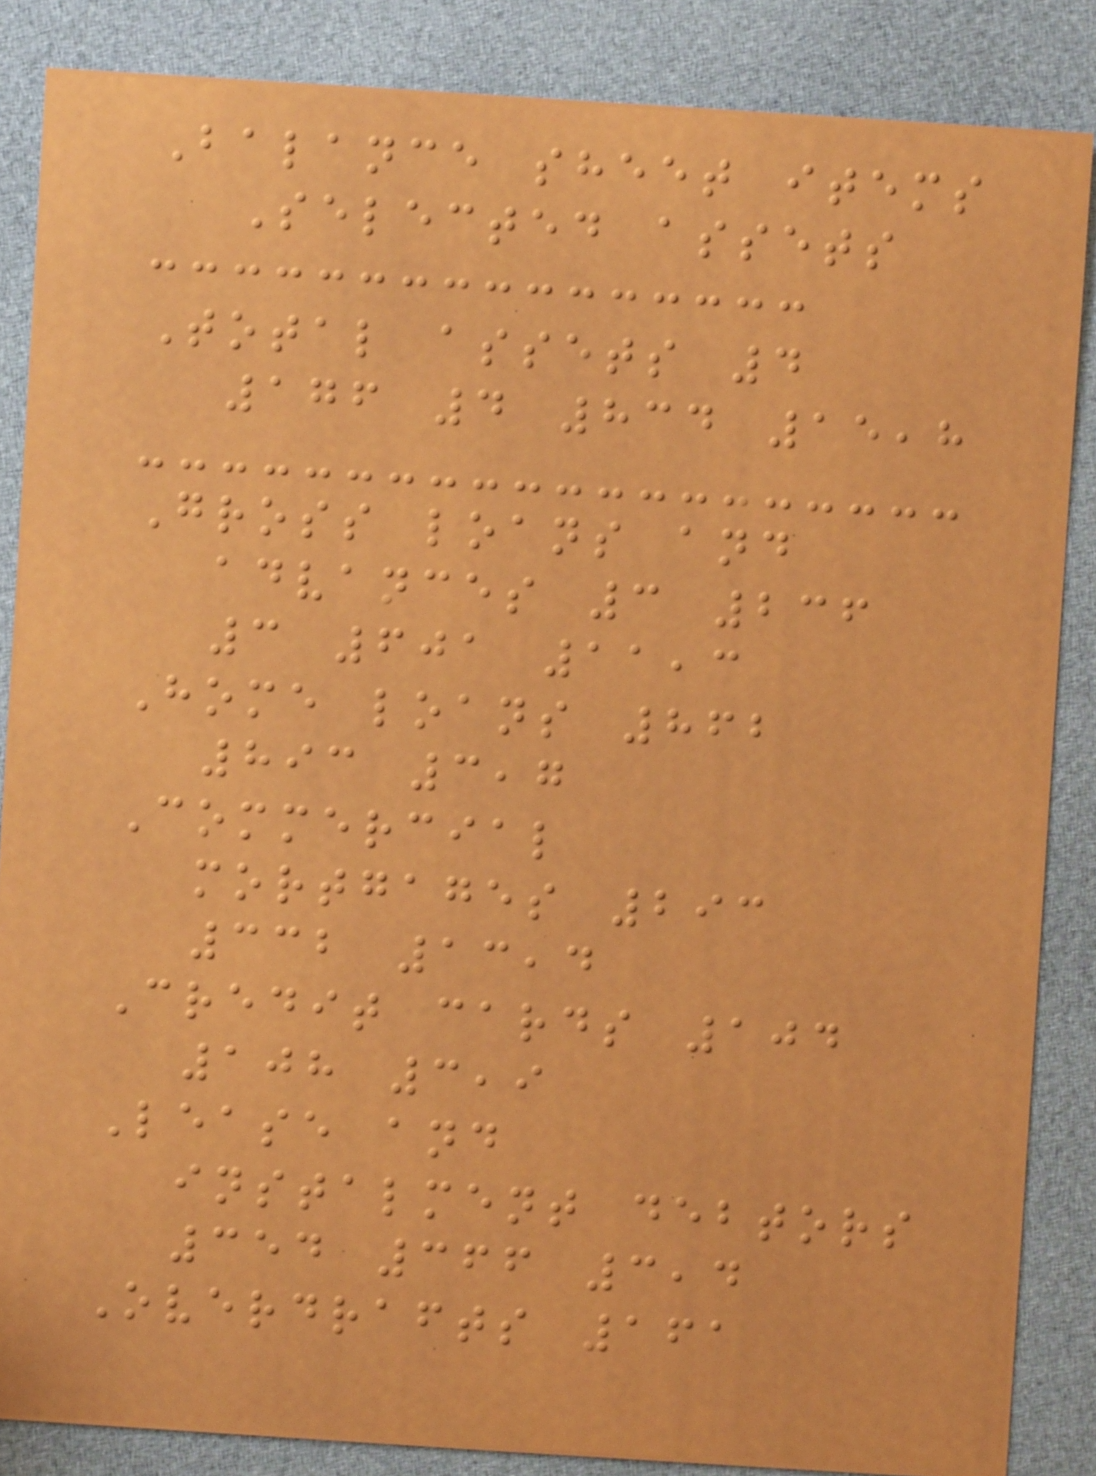Balance sheet items
Selected assets
Total assets 4
176 4 834 15,8
Gross loans and
advances 3 236
3 601 11,3
Home loans 862
893 3,7
Commercial
mortgages 293
332 13,4
Credit cards 104
108 3,9
Lease and
instalment debtors
354 366 3,4
Overdrafts 161
